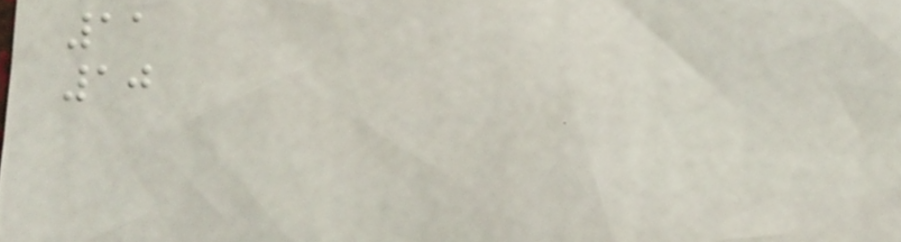11
10
